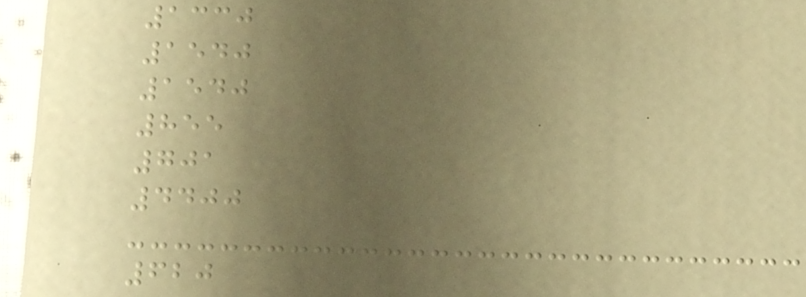1330
1540
1540
855
701
4400
620
